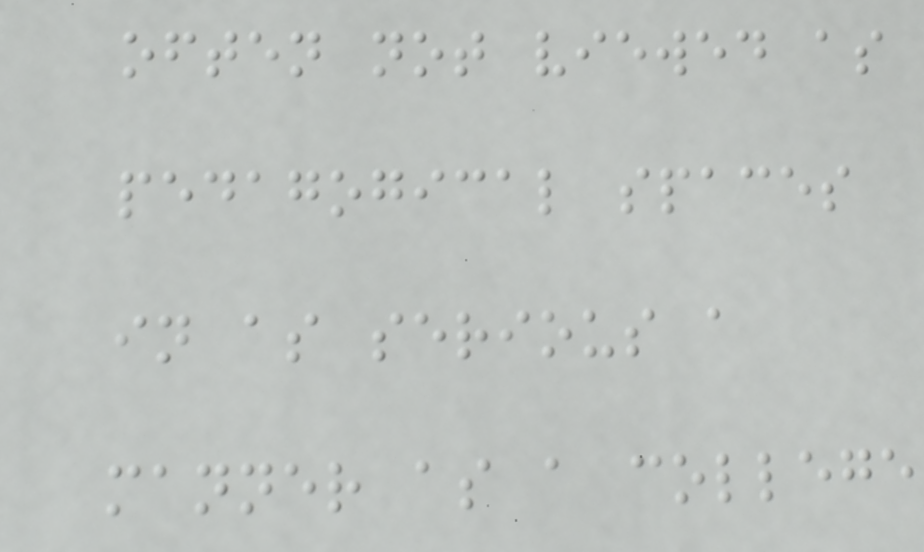often not viewed as
pedagogical spaces
in as serious a
manner as a college
